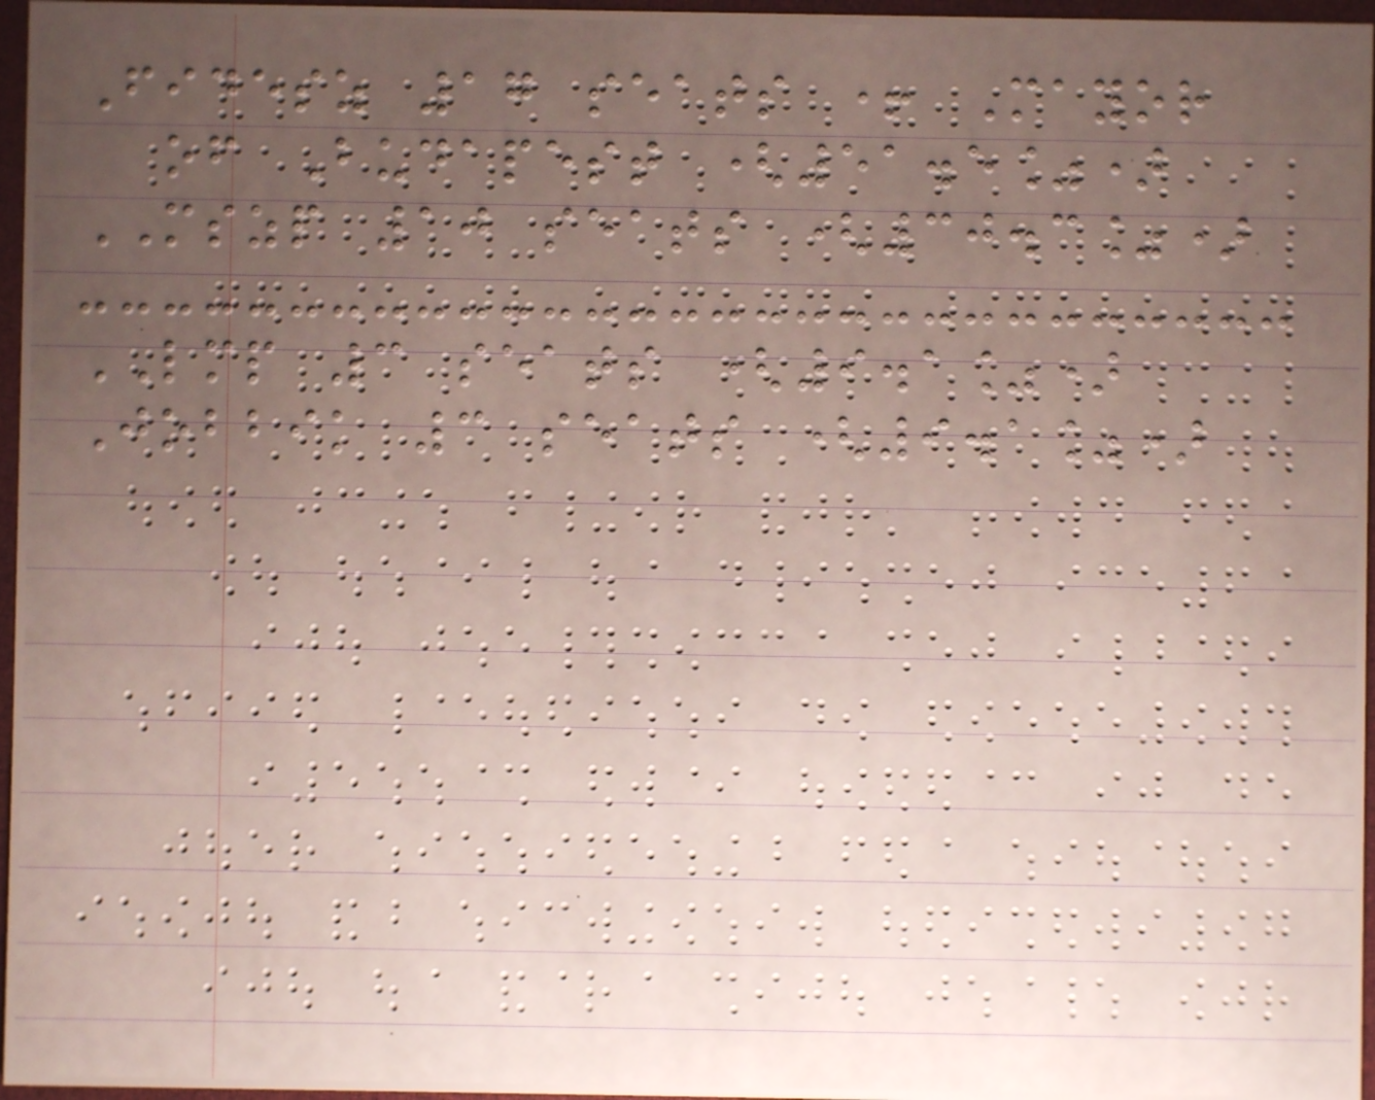Fidesz 17 seats + Mayor
of Budapest (51.5%)
MSZP 10 seats (30.3%)
LMP 3 seats (9.1%)
Jobbik 3 seats (9.1%)
